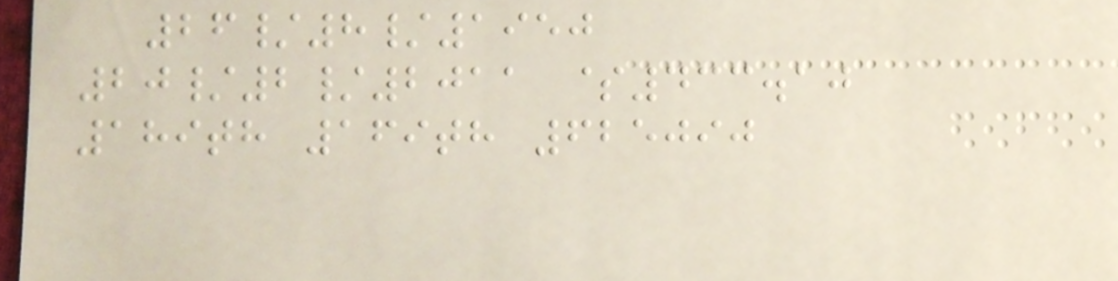26/8/1950
20/2/2011 $433.10
189th 169th 625090
